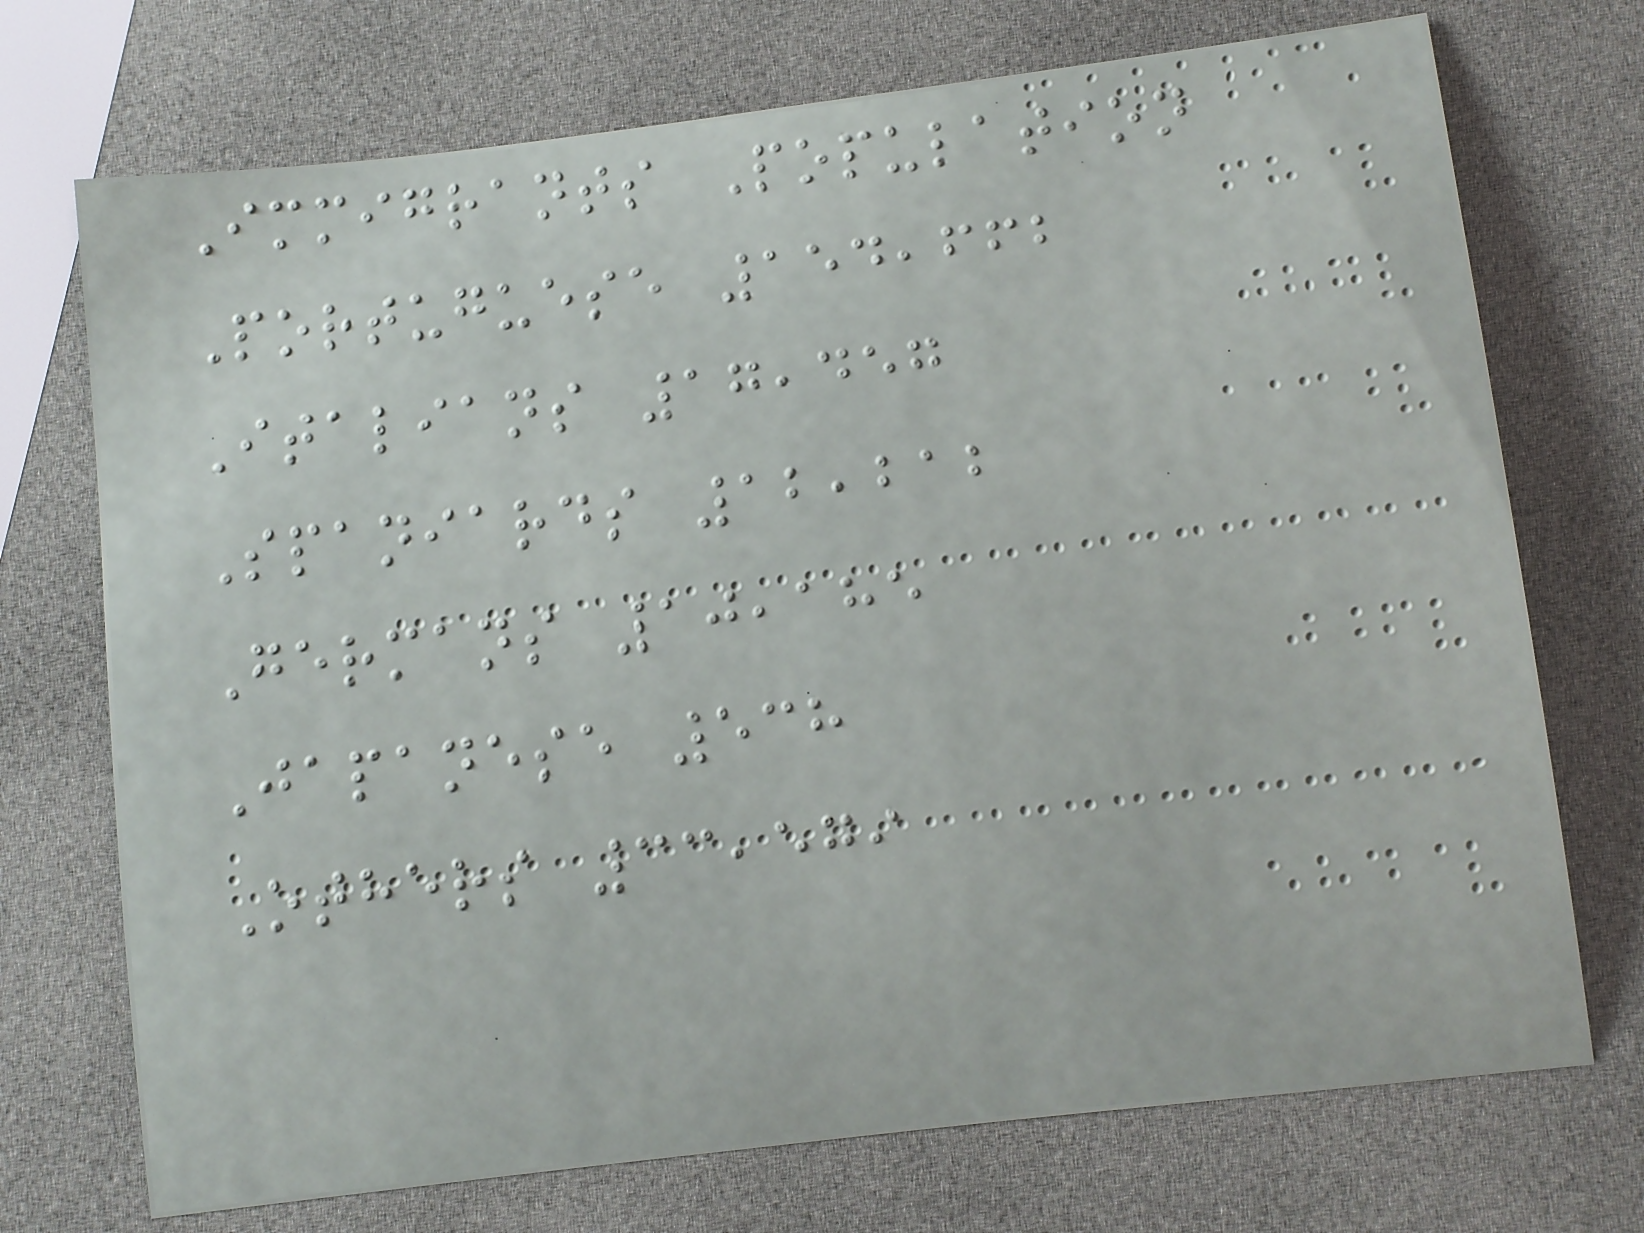Immigrants Population
Portuguese 154,662
Italians 17,457
Spaniards 12,212
Germans 10,185
Japanese 538
Others 33,579
